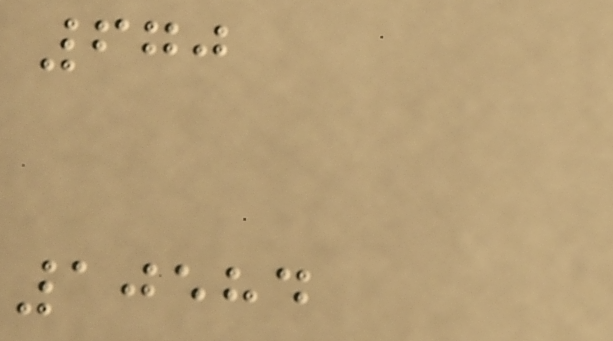670
10584
